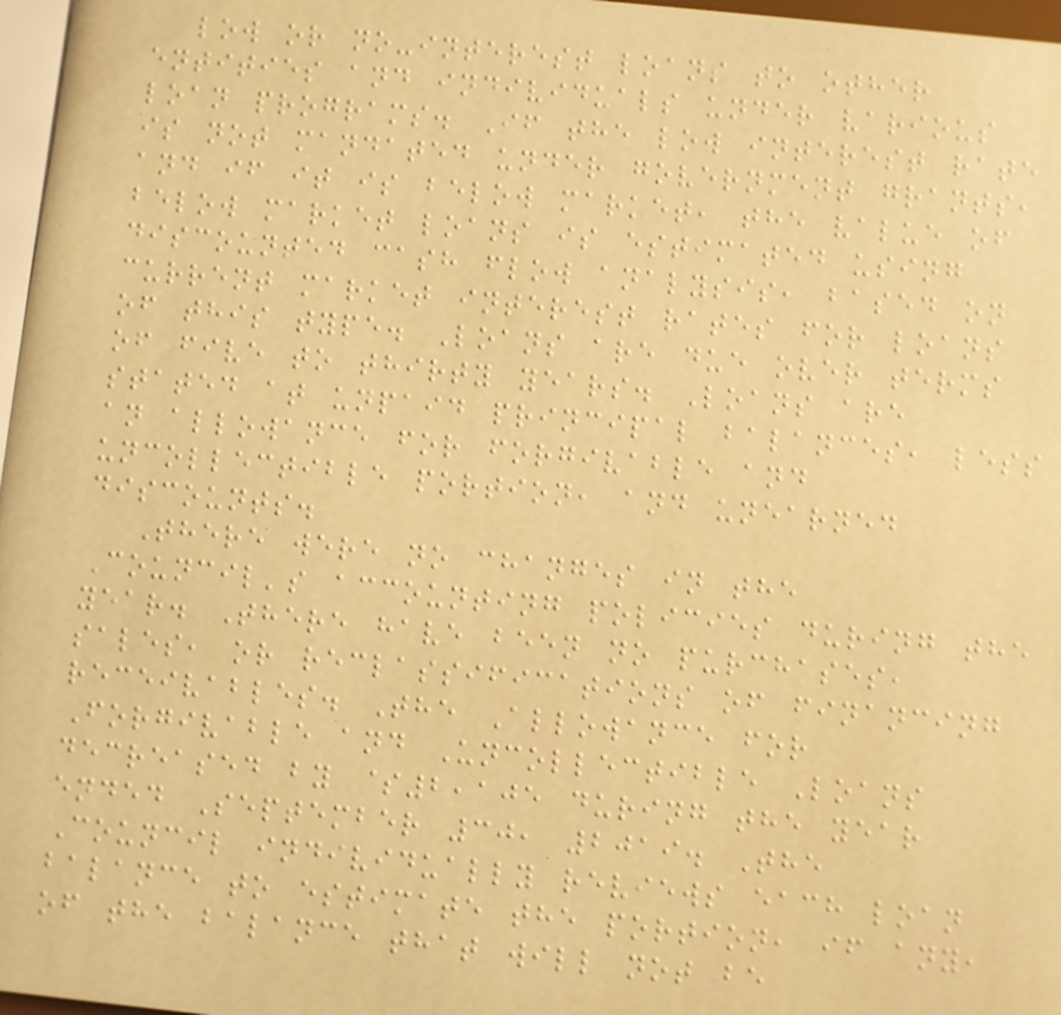low or no-interest loans to other
entities and individuals under various
loan programs. If the low interest rate
is not mandated under government grants,
and if it is below market, the value of
below market loans is estimated using
discounted cash flow analysis, based on
current market interest rates for loans
of this type. Loans are due over terms
of five to thirty years. Loans are
stated at unpaid principal balances, less
an allowance for forgivable and
uncollectible portion, and unearned
discounts.
There were no changes in the
Council's accounting policies during the
year. There have been no purchases,
sales, or reclassifications of financing
receivables. The Allowance for
Forgivable and Uncollectible Loans
decreased by $2,105 during the year
ended September 30, 2019. The
Council individually reviews each loan
balance to estimate the portion, if any,
of the balance that will not be
